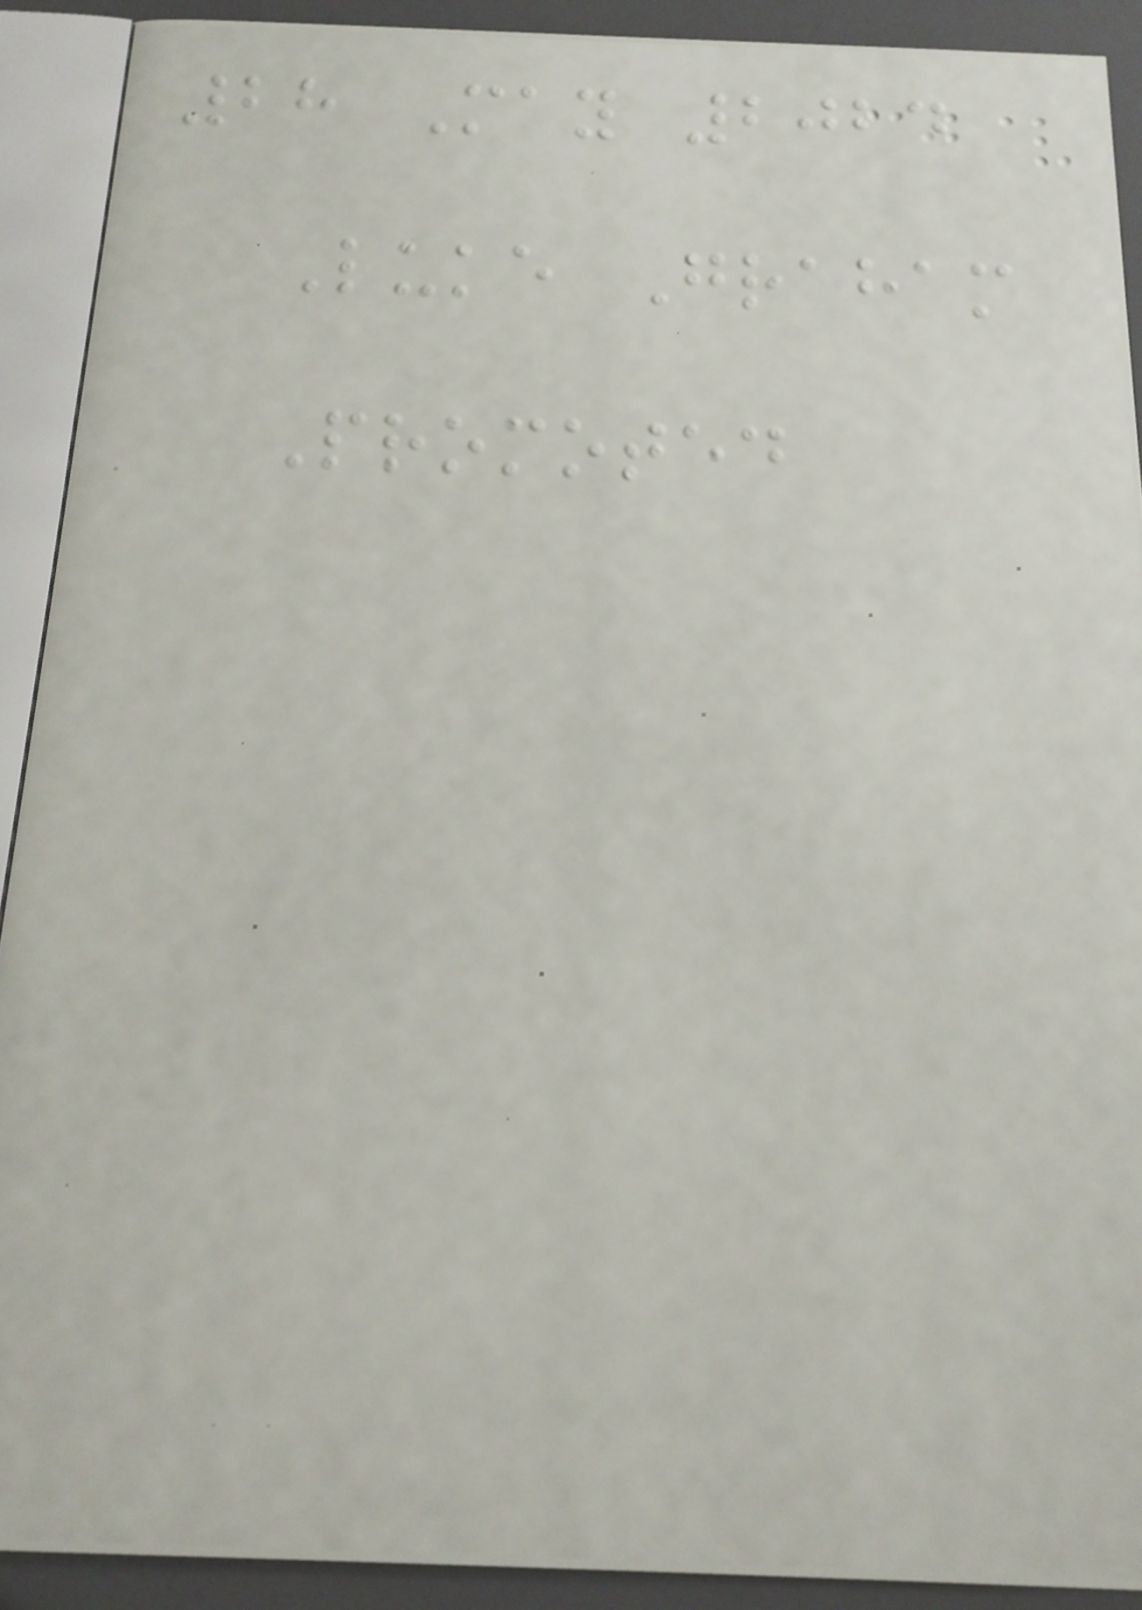28 May 2024
Luke Graham
Promoted
